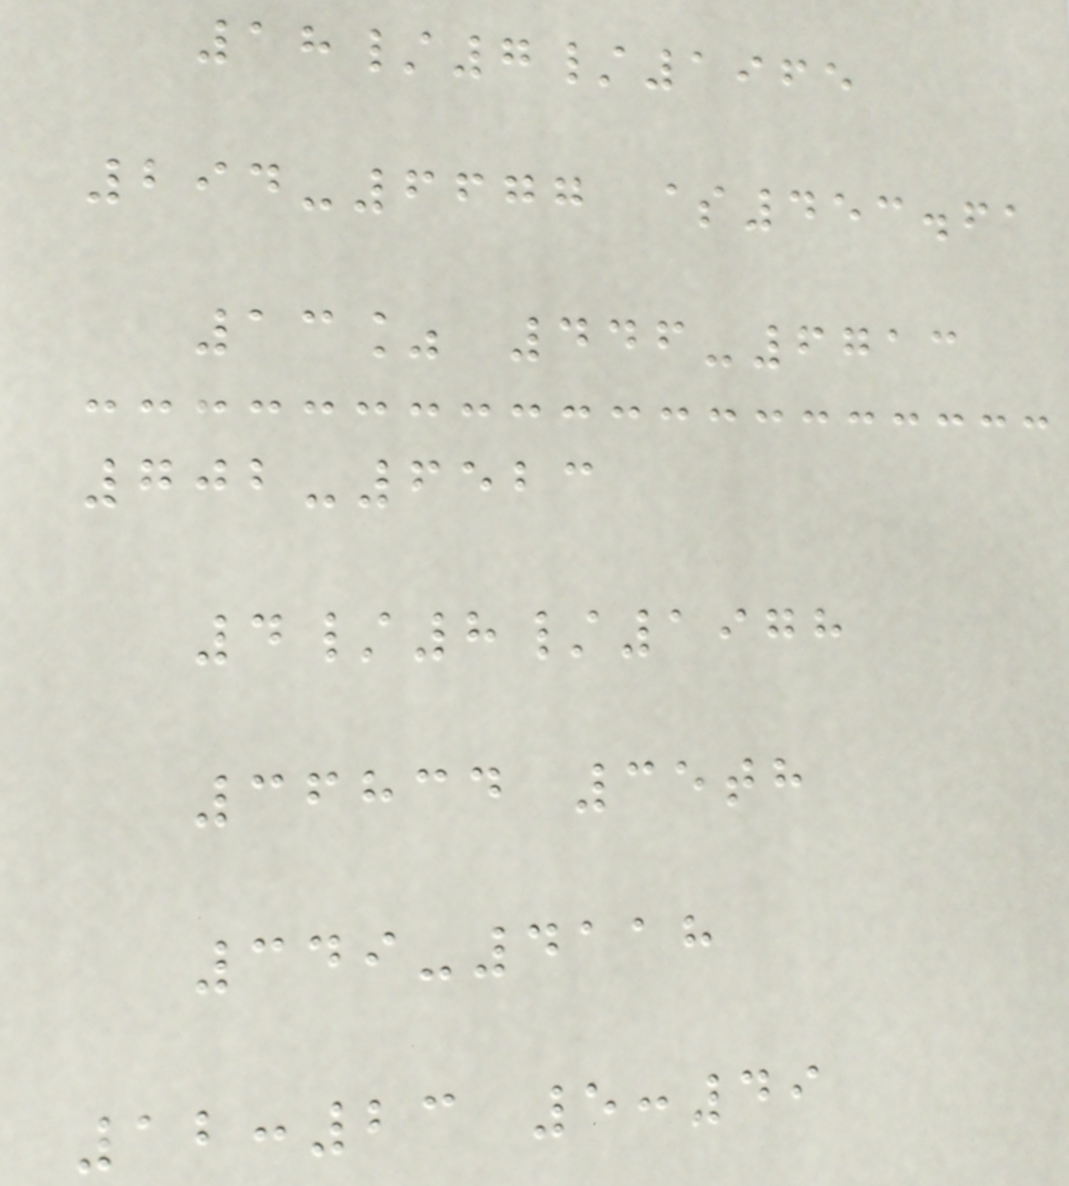18/7/1965
294-6677 $453.61
13% 446-6713
702-6523
4/8/1978
36834 35th
349-4118
12:23 5:49
